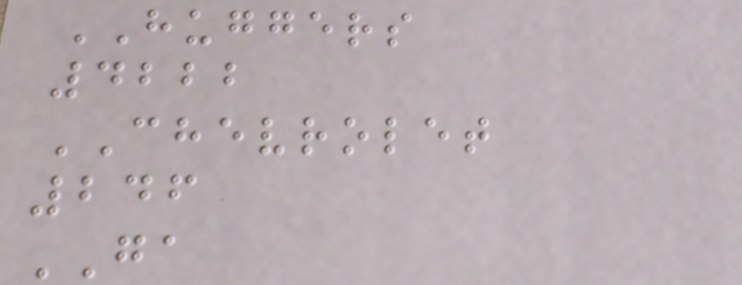HUGGERS
4222
CHEVROLET
246
GA
